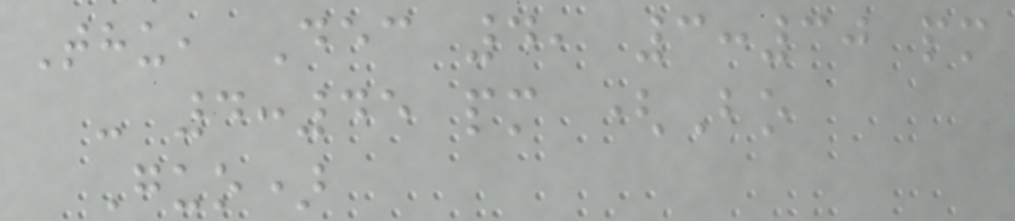Thu, Dec 4, 3:30 pm
- 4:45 pm (Bo
Guo)
